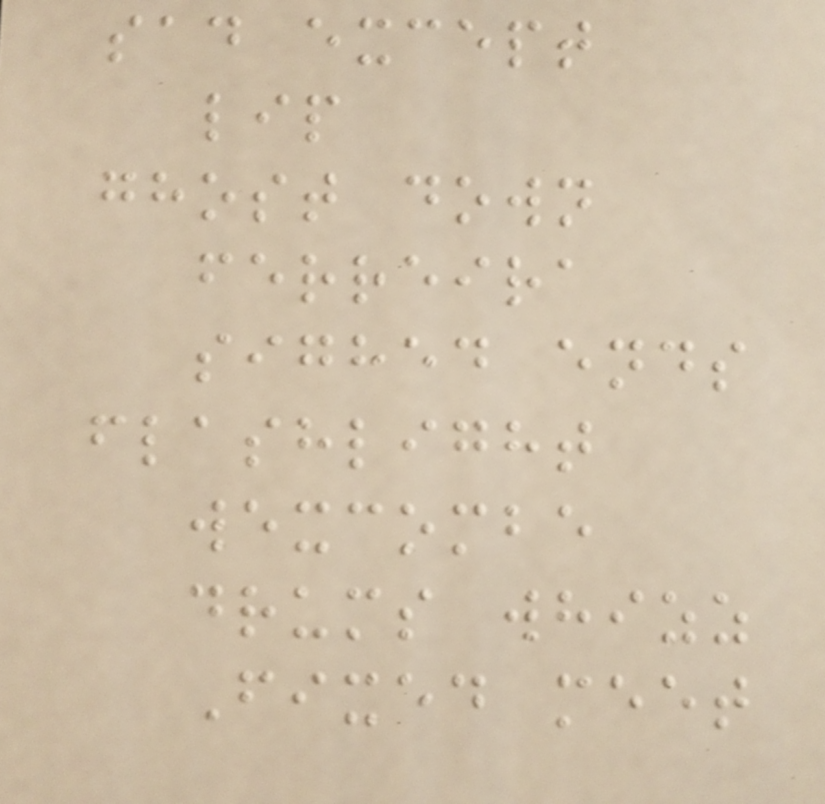sad except
lip
ghost down
ferreira
sighed ends
flashlight
wexcombe
drums whizz
Fixed meet
